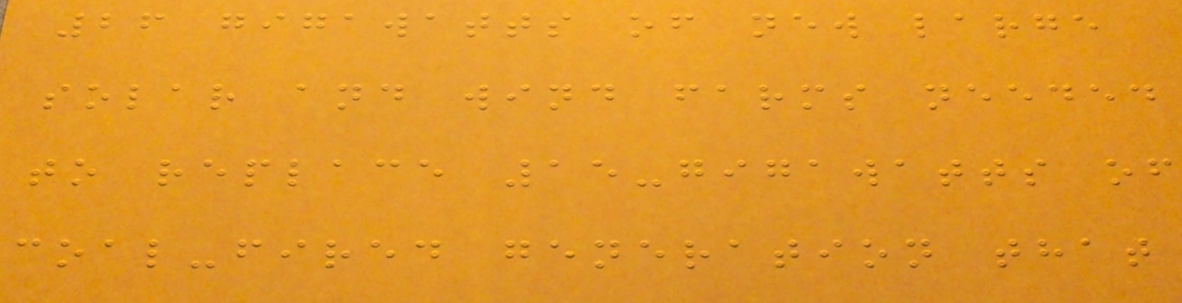26 gigawatts of new large
solar and wind farms needed
to replace 15-gigawatts of
coal-fired generation that
